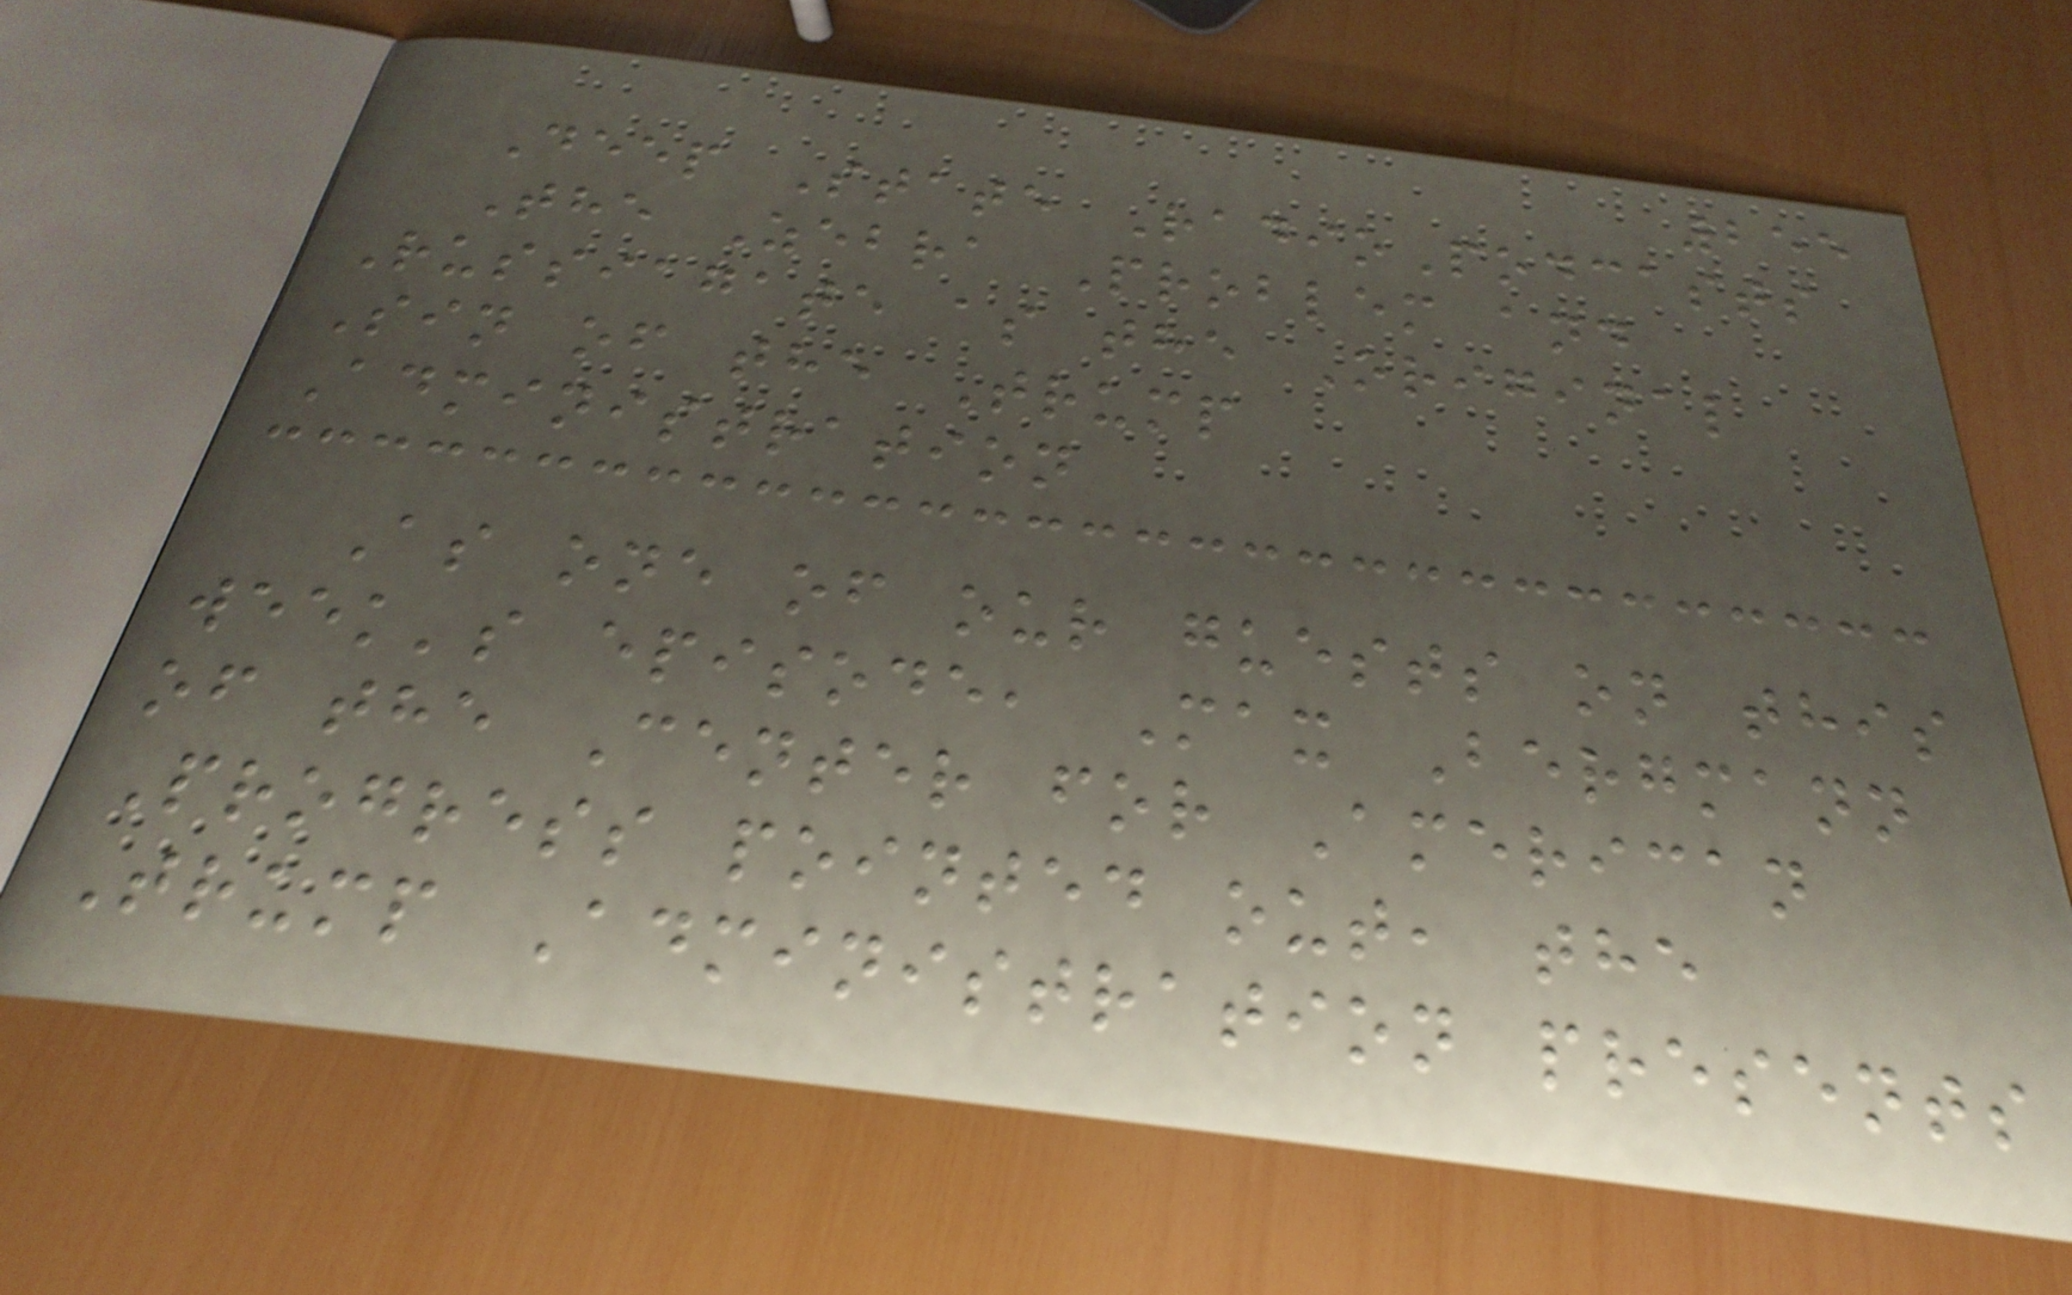255
Deep State RadioPodcasts
The Zebra Problem and
Russiagate as the Original
Sin of the Trump
Administration
As one of our guests on this
week's episode, Max Bergmann
of the Center for American
Progress pointed out, the
Trump Administration presents
